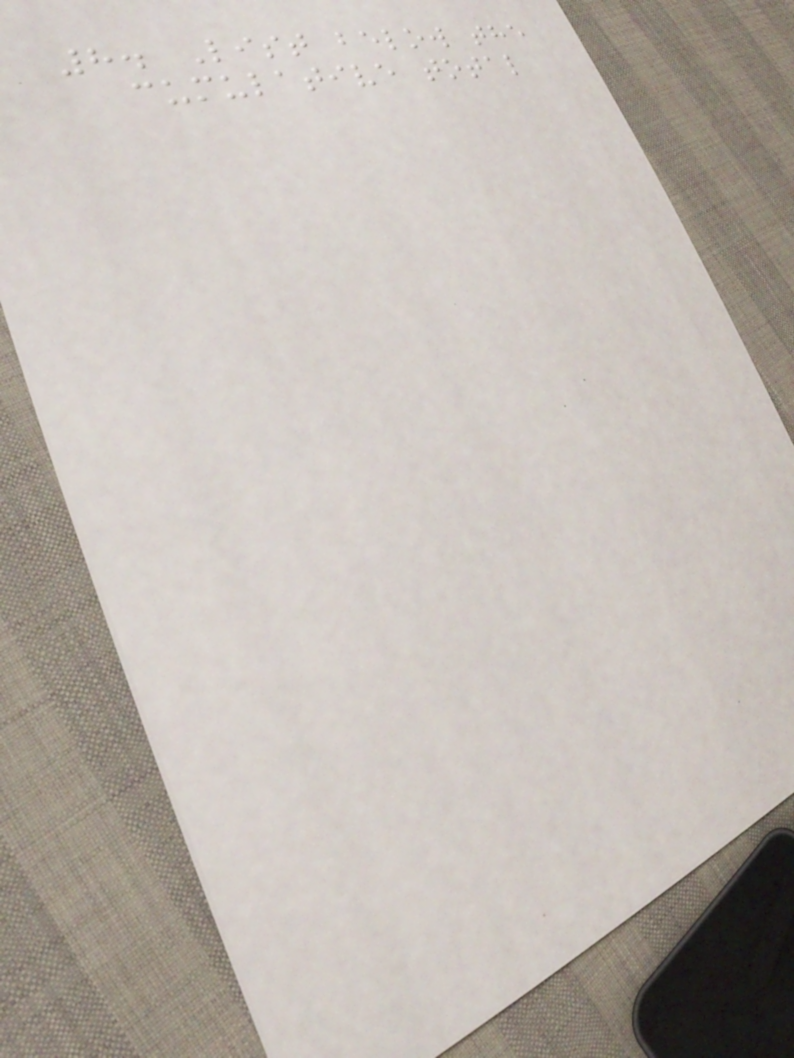8. List below the
cumulative total
